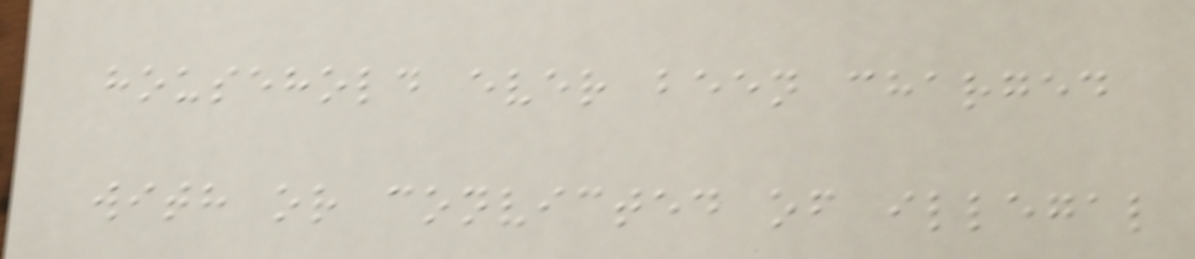household ever been charged
with or convicted of illegal
